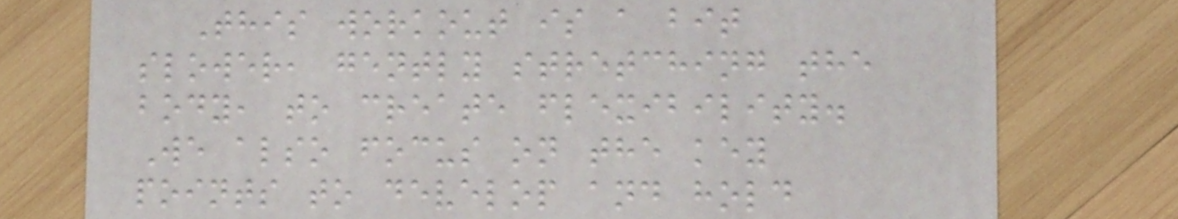This workout is a bit
slower, gently stretching the
body, to create flexibility.
We also focus on the key
points to develop and hold
